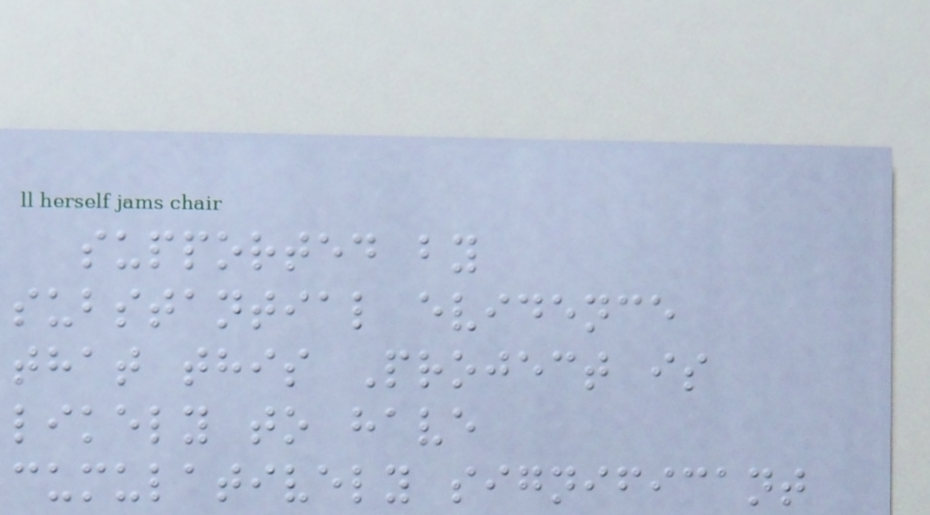supported by
substantial evidence
that this Project is
likely to have
cumulatively significant
